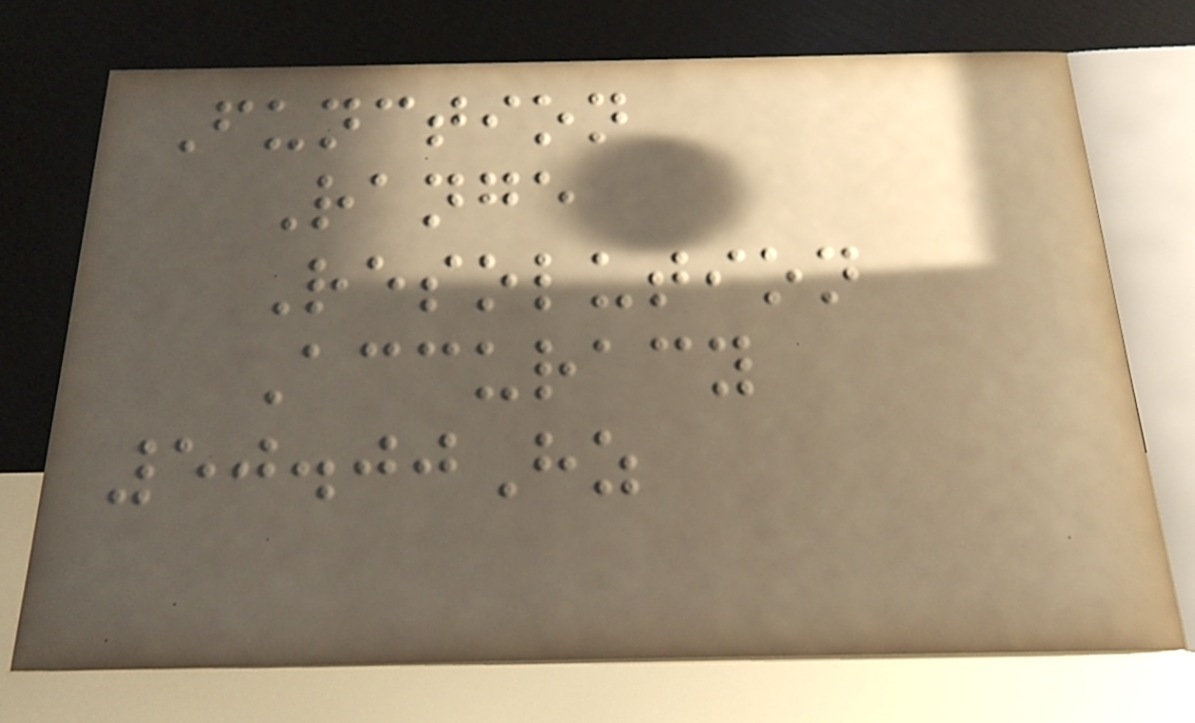Function
Range
Resolution
Accuracy
50.00Hz
